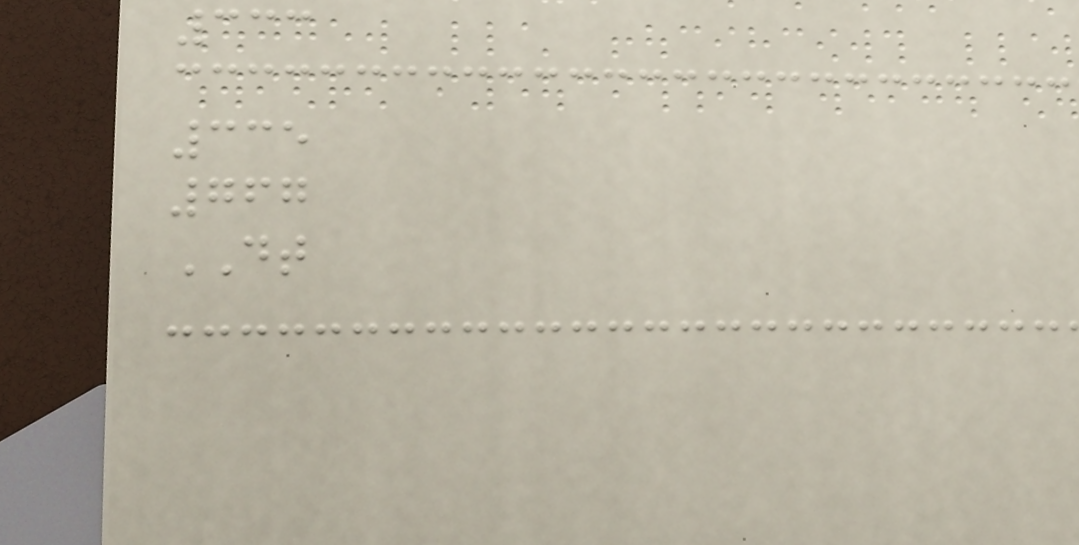333
335
767
DT
